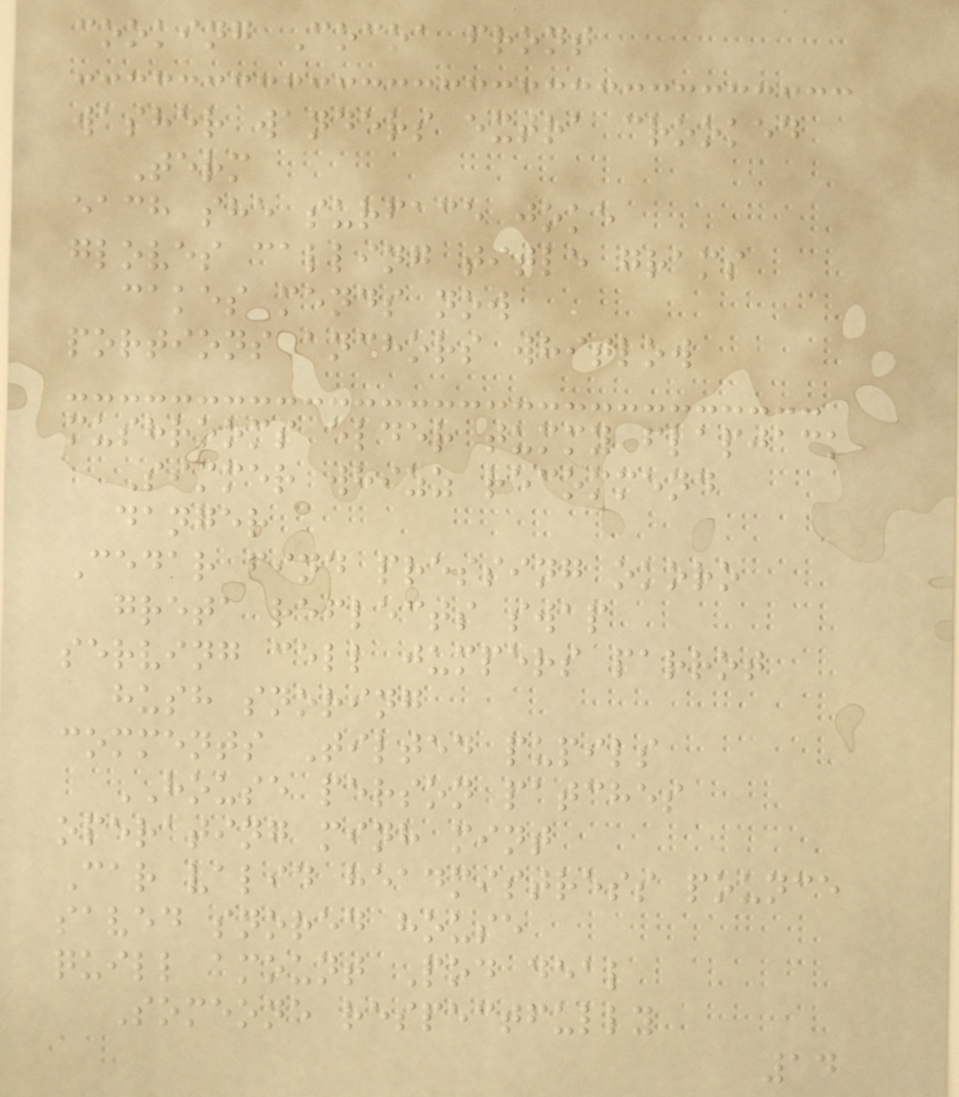cooking Cocoa front
washer wanders extra crooked
Term
each she surface joke
gloves calling title grams
cakes mends now
portions anchors whitlow
mushrooms elder tummy flapjack
Simmer whizz recommend
danger
Cedar find pressing okoro
greta reflects swap
serving cell jumpers parrot
hush snoring
comments Tilted pupils
HOUSE person patches
operating minh mint
Car valid headmistress pounce
saved snored house
quill amount Pod deal
Someone respectfully
14
